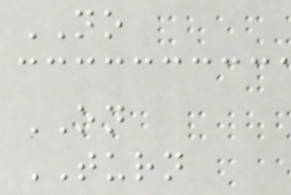NO
ON
TURN
